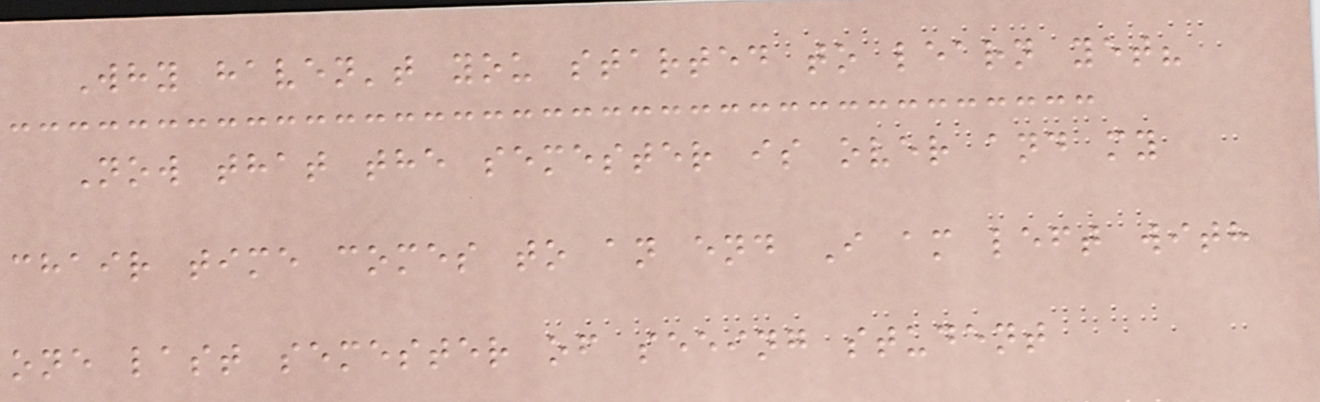Why haven't you started to learn yet?
Now that the semester is over and my
chair time comes to an end I am left with
one last semester of seeing student
